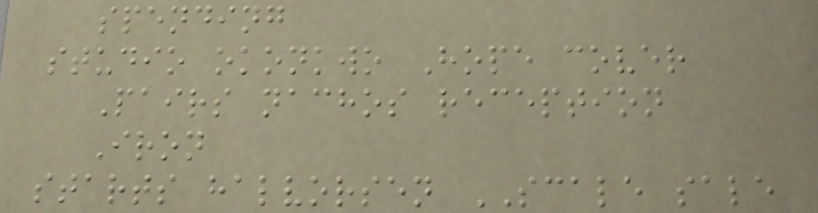spending
studio okonkwo Hope cover
Pairs nachos reception
Iron
starts halvorsen SCALE sale
